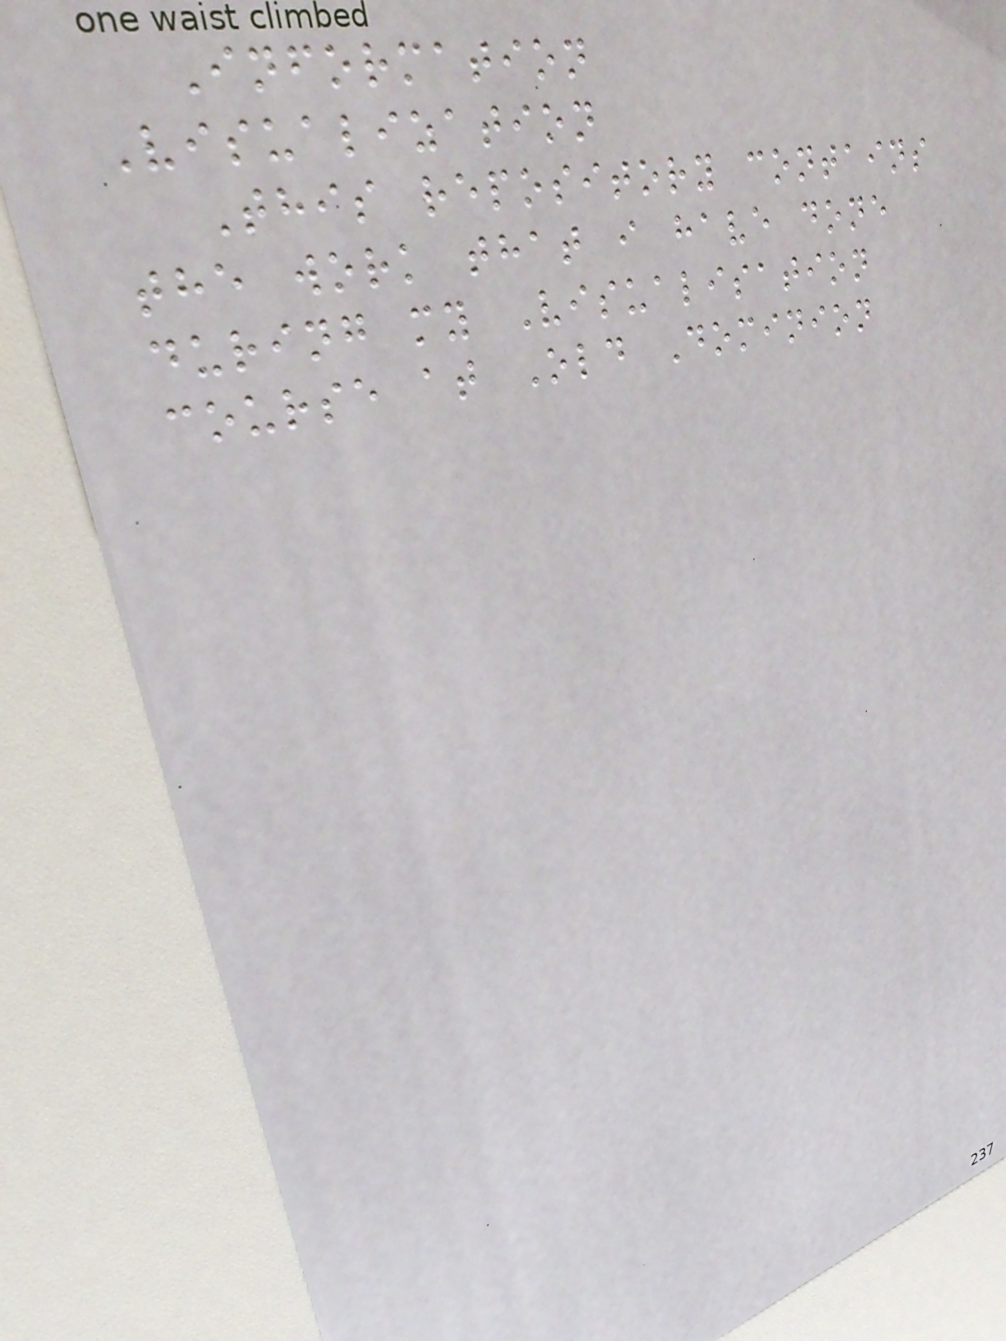Information
Visualization
This repository contains
the work that i have done
during my Visualisation
course at Old Dominion
